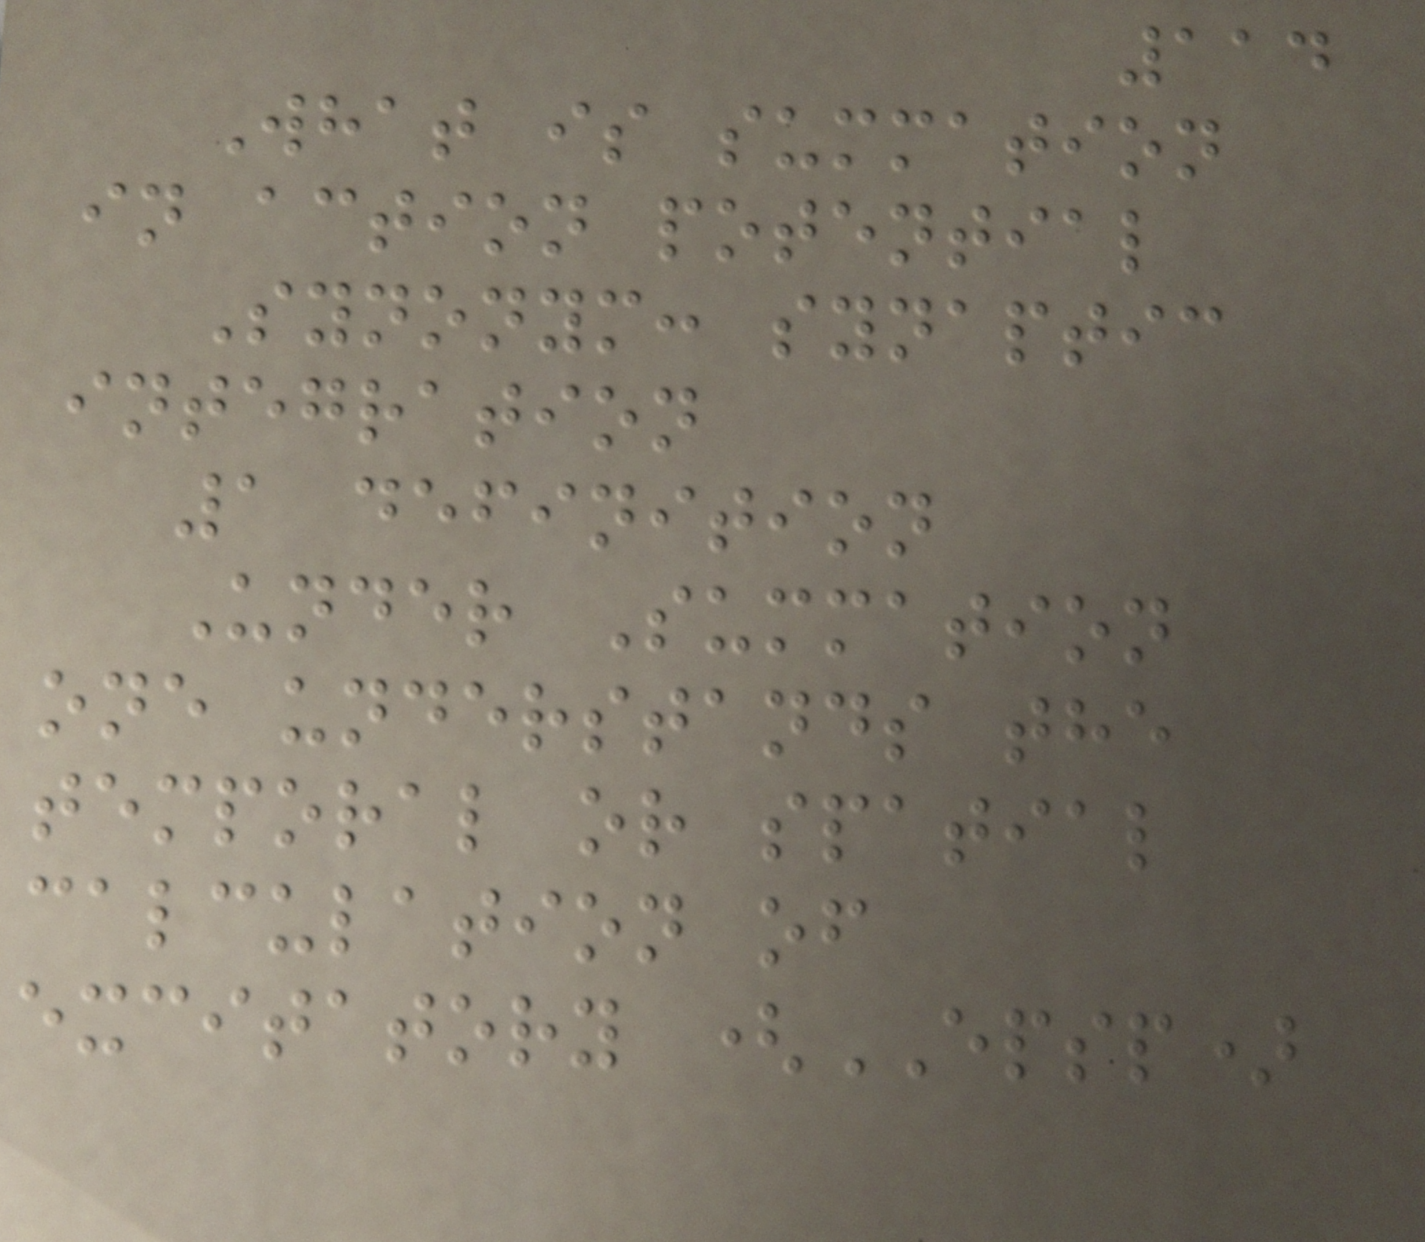114
What is summation
in action potential
Synonym: synaptic
integration
1 definition
Under Summation
one understands the
temporal or spatial
calculation of
excitatory (EPSP)
